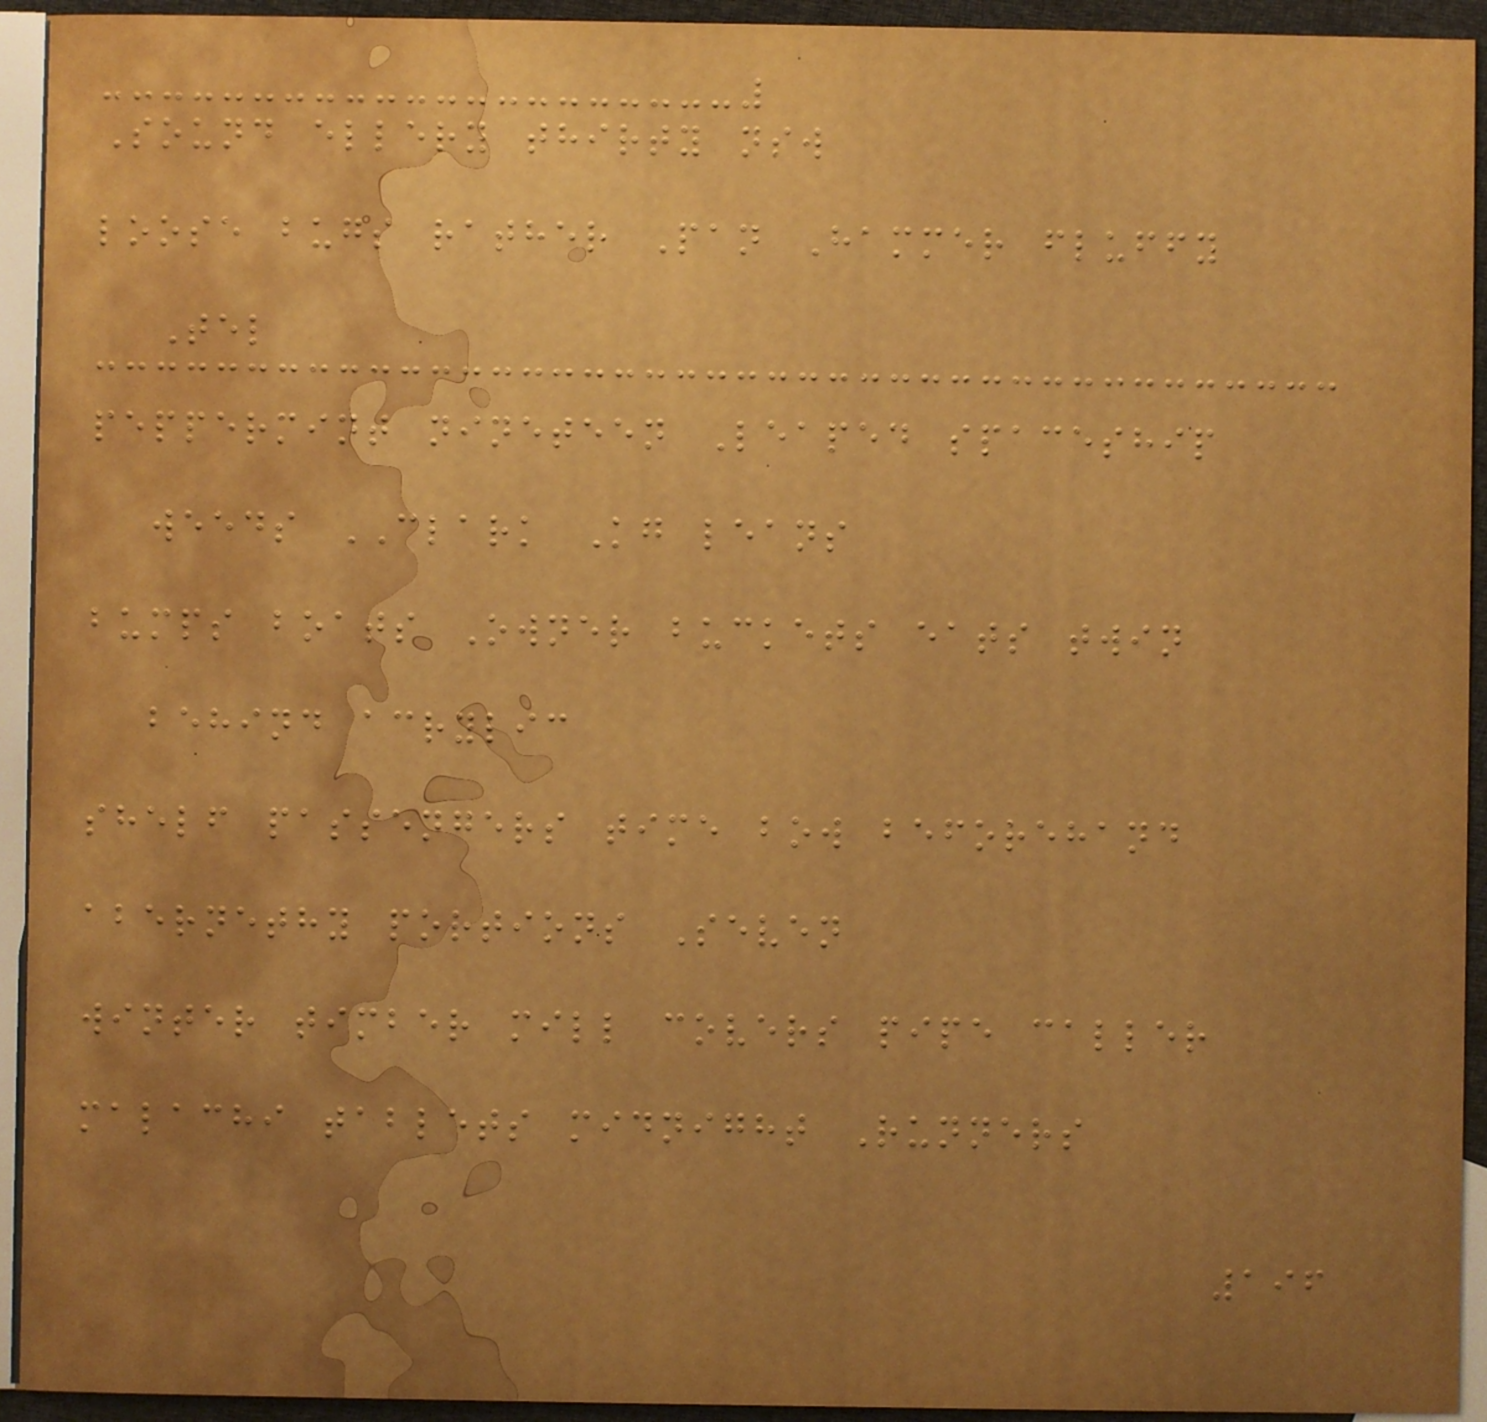Sound ellery thirty nsw
loose bugs rather Pan Hammer fluffy
Tel
peppermint nineteen Leaped spaceship
weeds CLARK Kg leans
bumps boats Owner buckets eats twin
behind acrylic
shelf passengers time bow beforehand
abernethy portions Seven
winter timber mill covers pipe caller
malachi tablets midnight Runners
196
